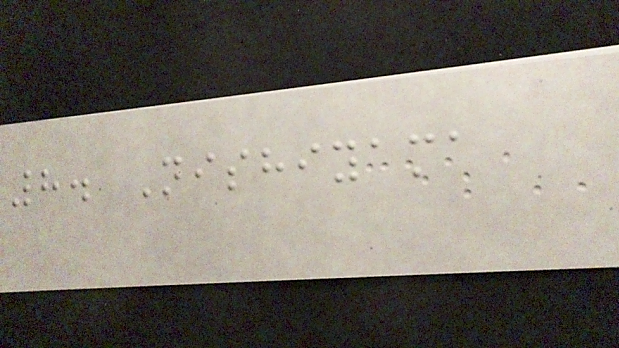8. Nishiyama
